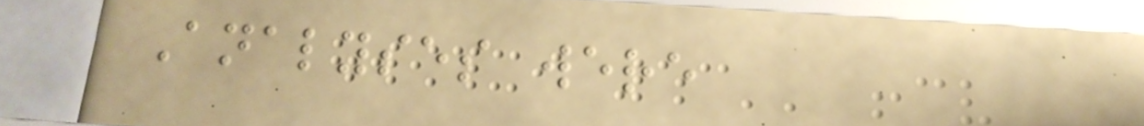Analyses were
